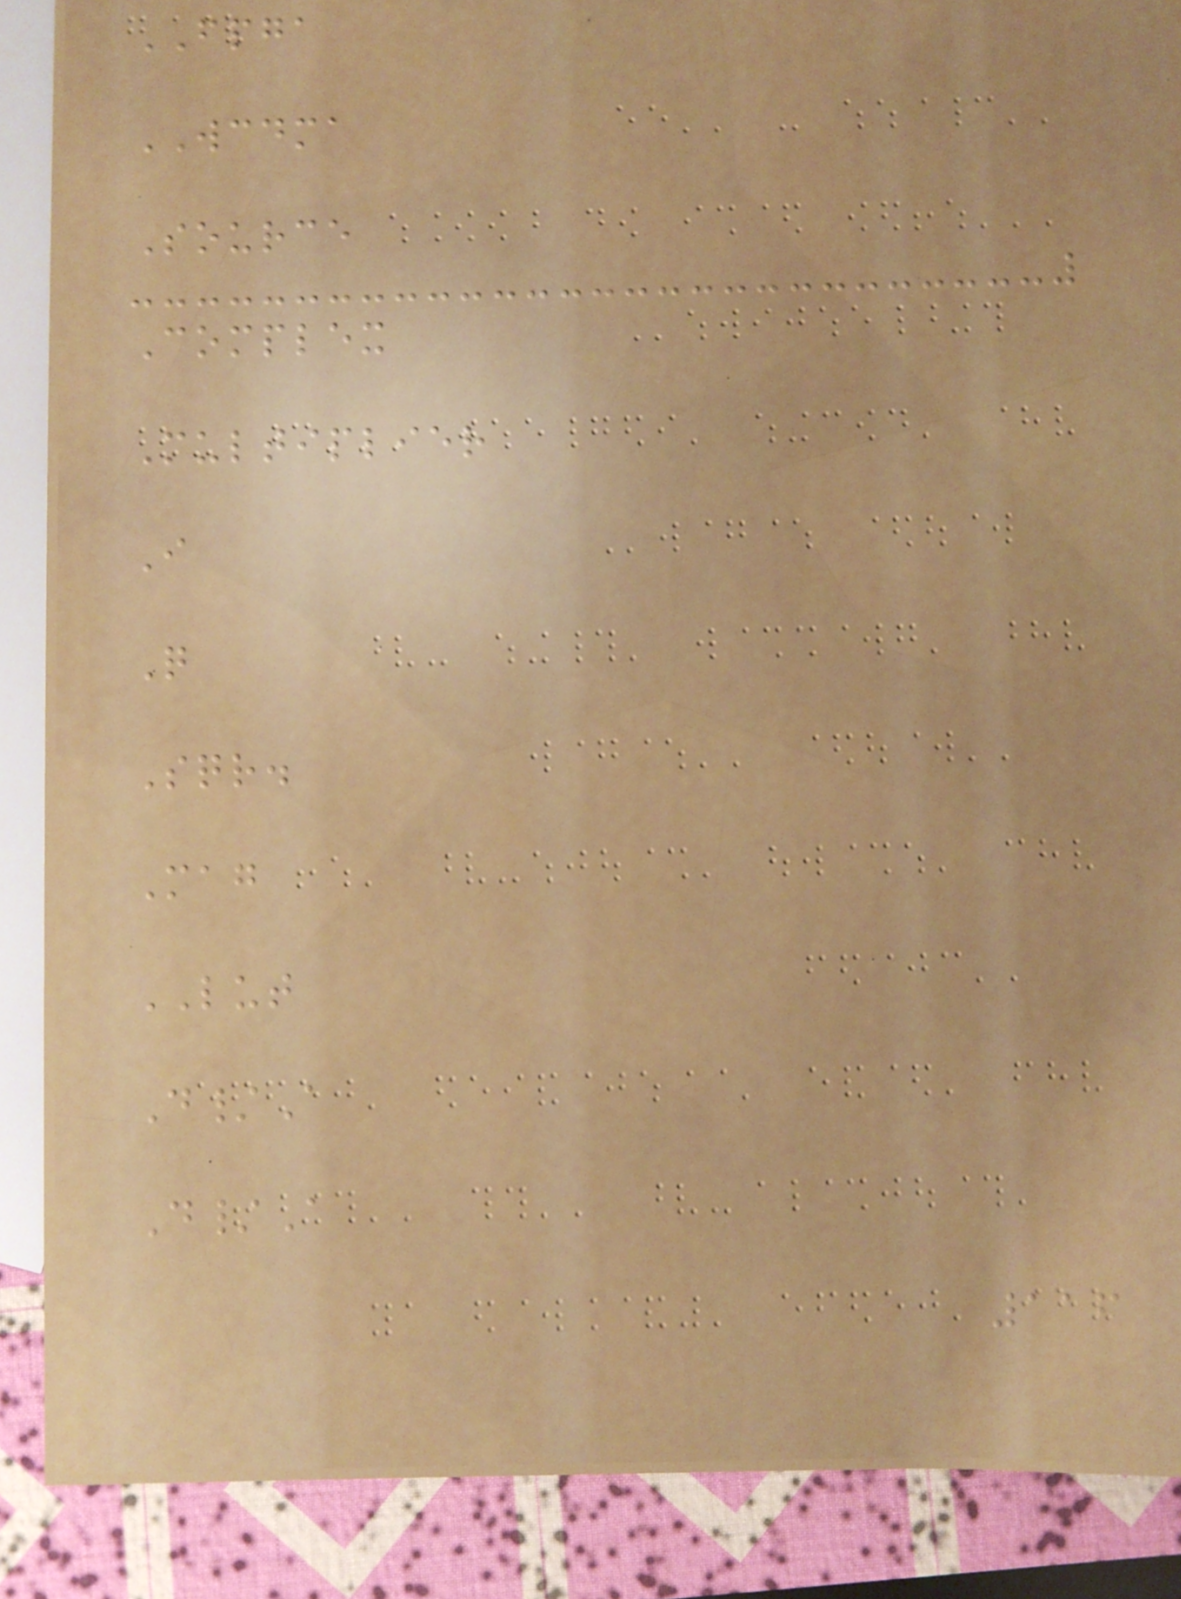FPGA
WCDMA
Source
Complex
Multiplier
I
Q
Sqr.
Mag
LUT
D/A
D/A
116
